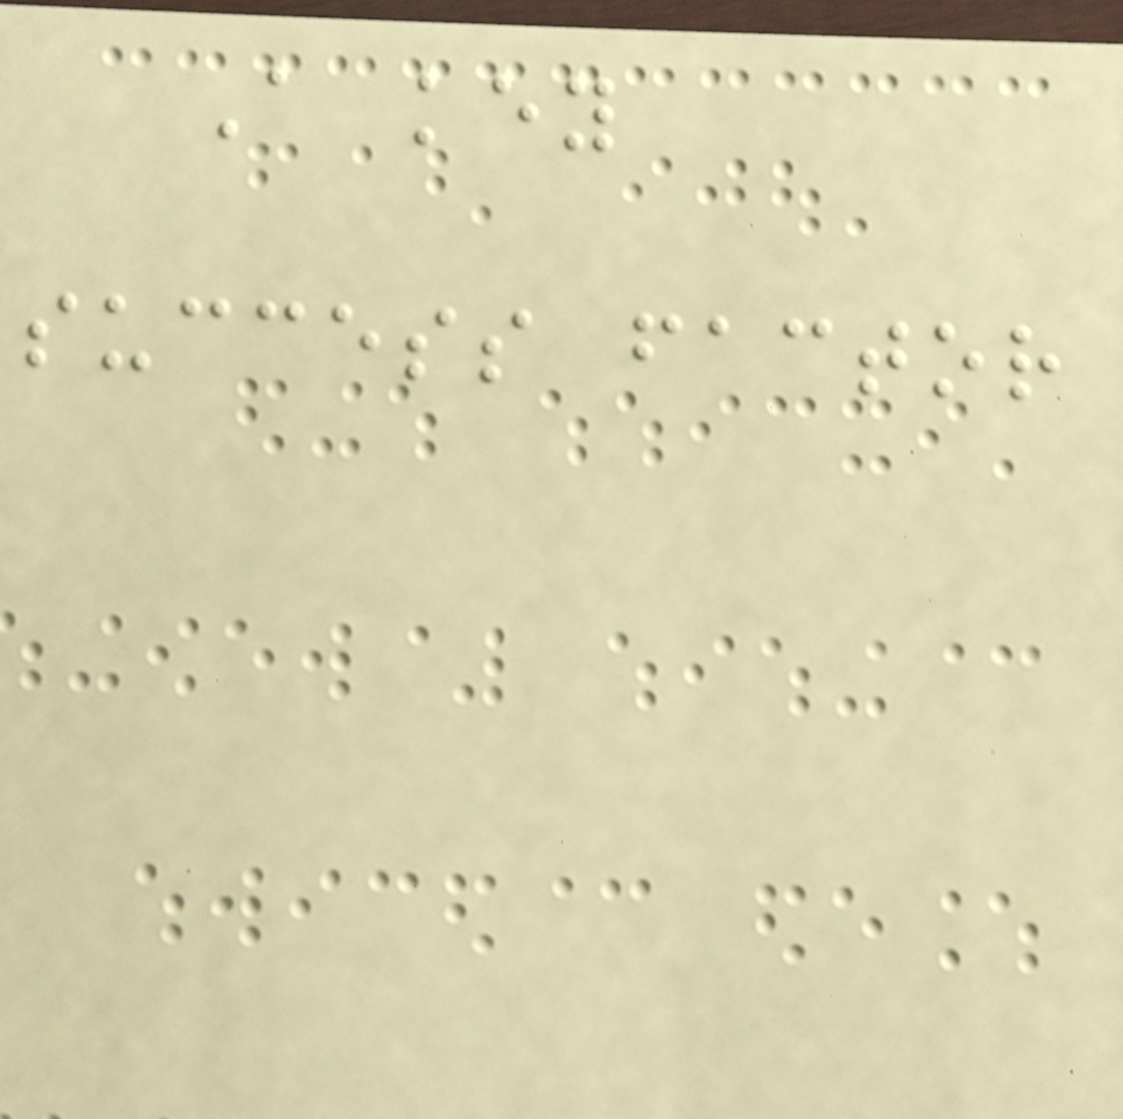A key
success factor
